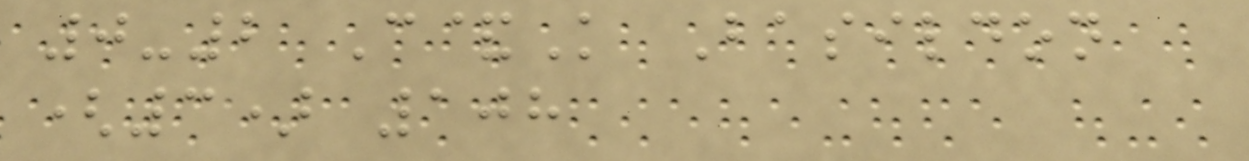0-2 C&K Basildon
(3) 108
